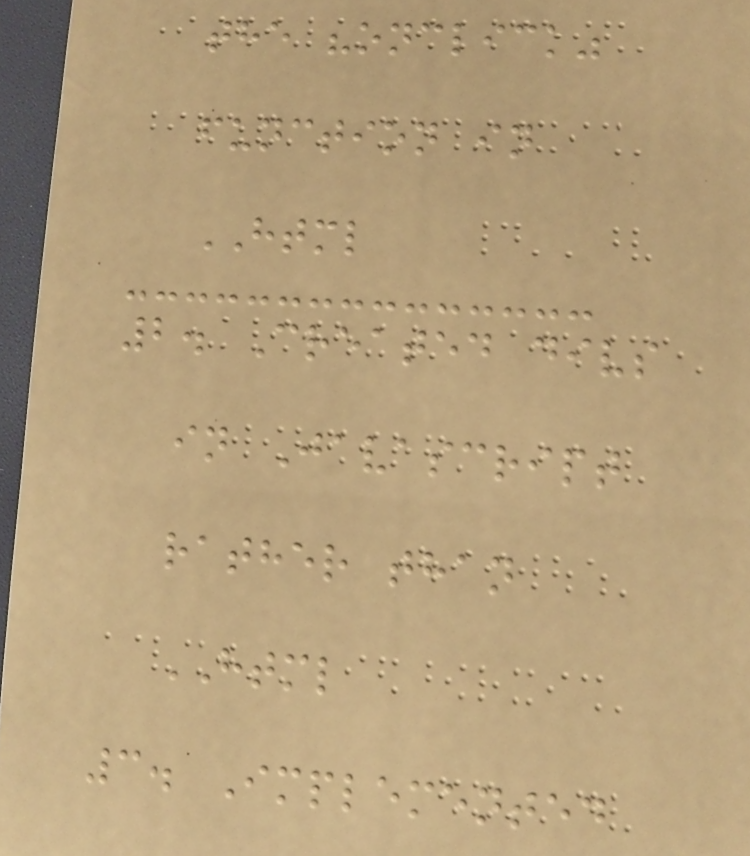the "onclick"
function in
HTML
2. Created divs
in Javascript
rather than
HTML
3. Implemented
